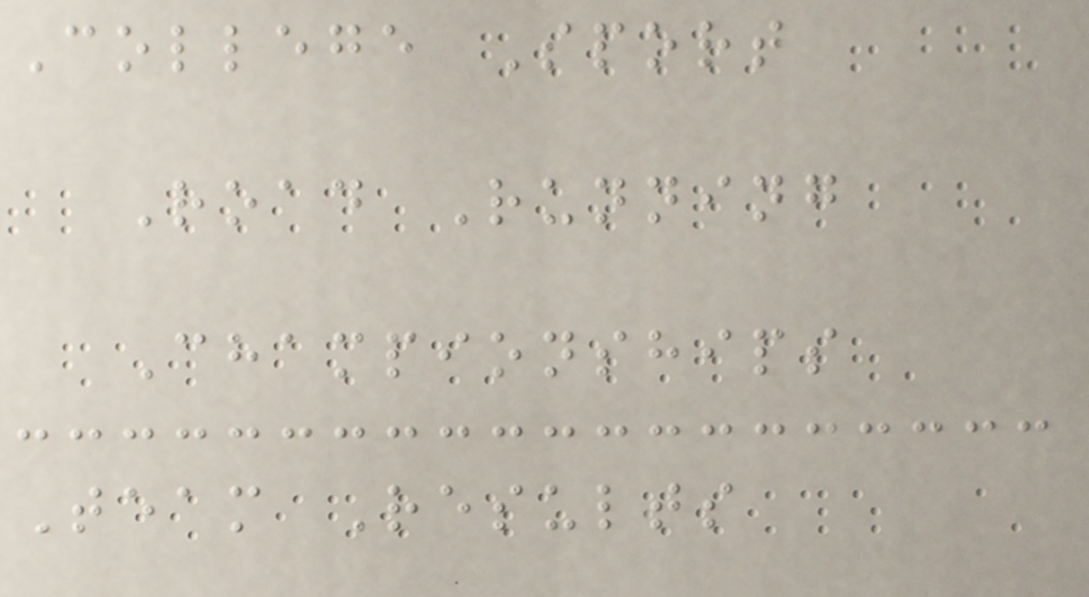College Sport
Road Running
Championships
Team Results
